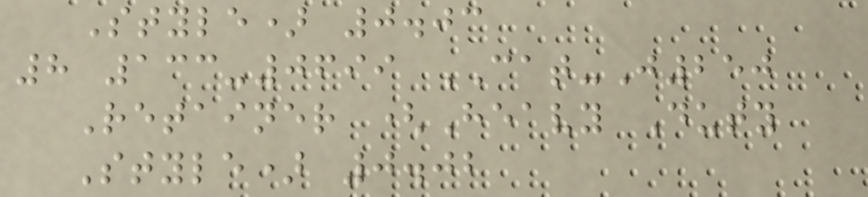Style) 0.03
8 133-0699 CAT-J250
Retainer (Heavy Duty
Style) 0.02
